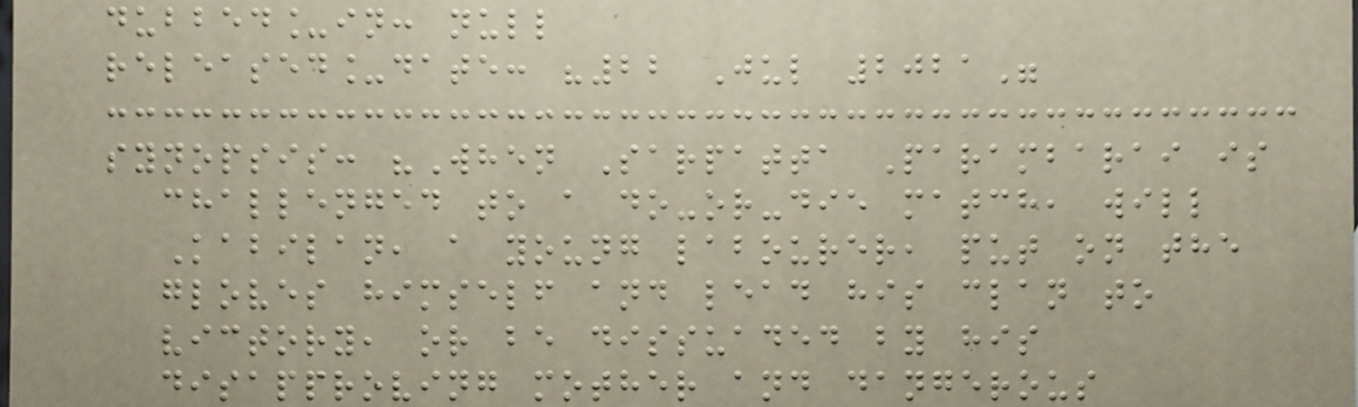dubbed_in: null
released_date: "22 Jul 2021"
synopsis: "When Sarpatta Parambarai is
challenged to a do-or-die match, will
Kabilan, a young labourer, put on the
gloves himself and lead his clan to
victory, or be dissuaded by his
disapproving mother and dangerous
